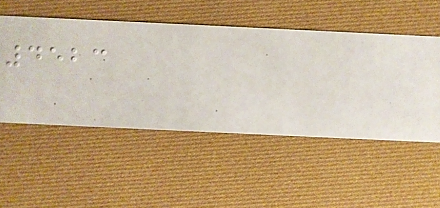4523
